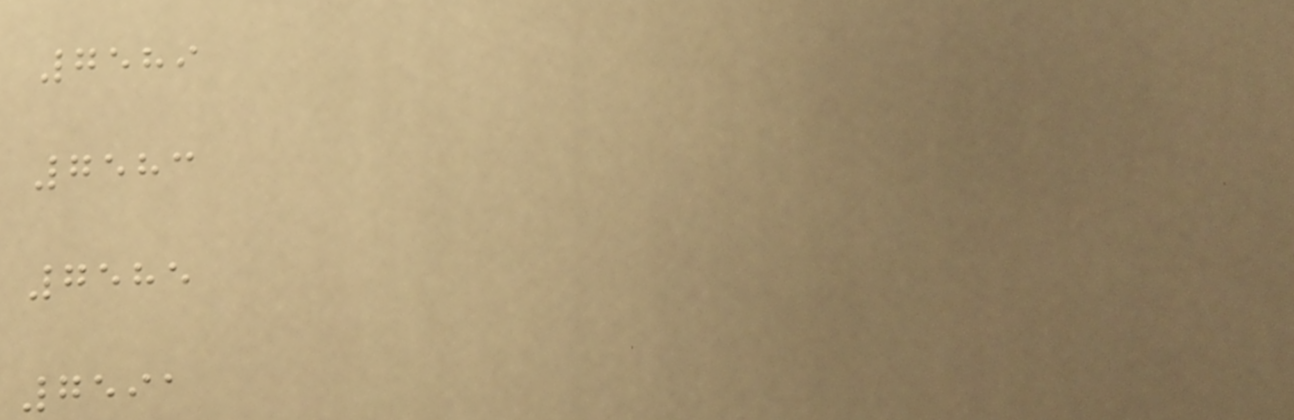7589
7583
7585
7591
